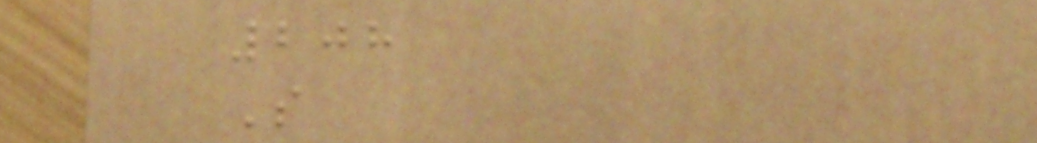208
S
